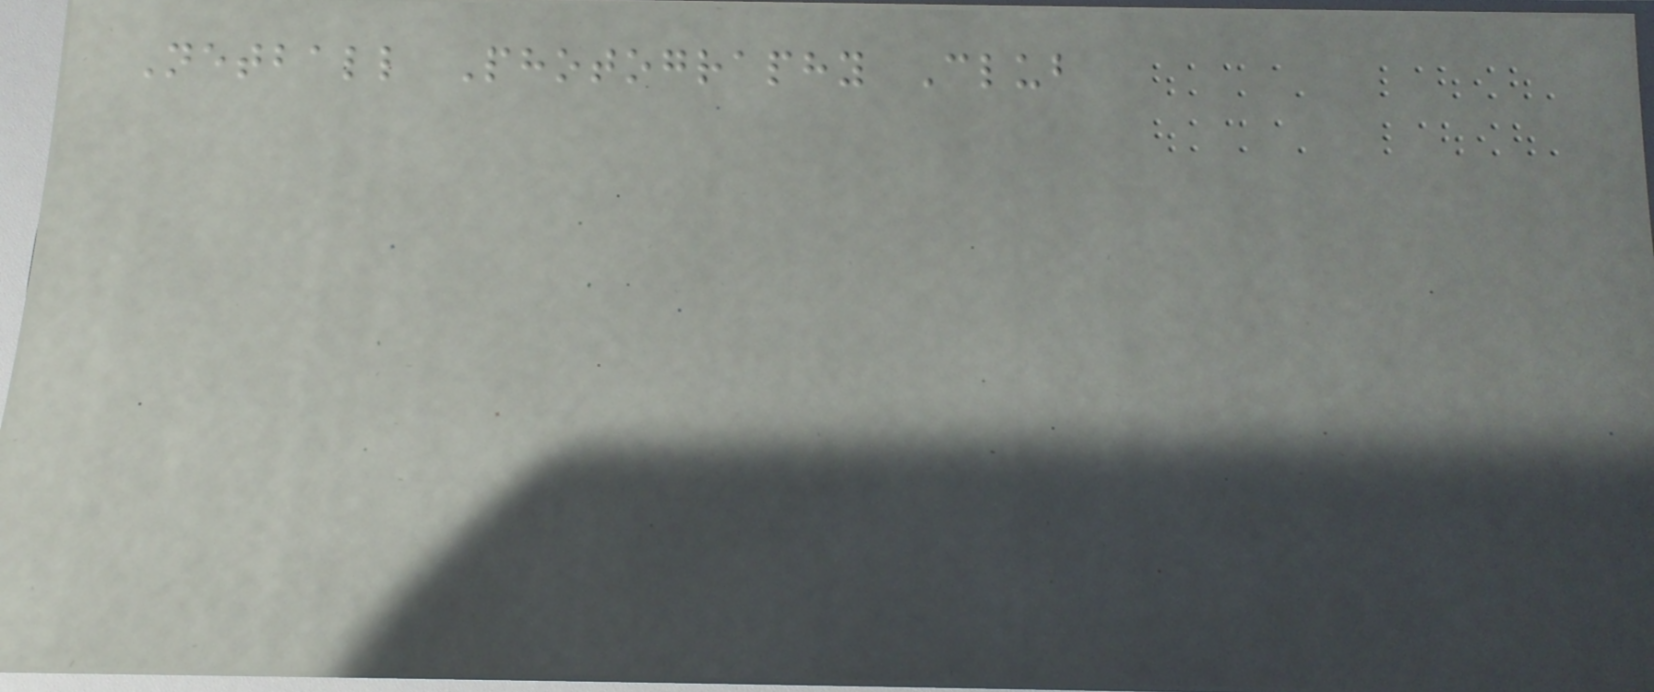Netball Photography Club
